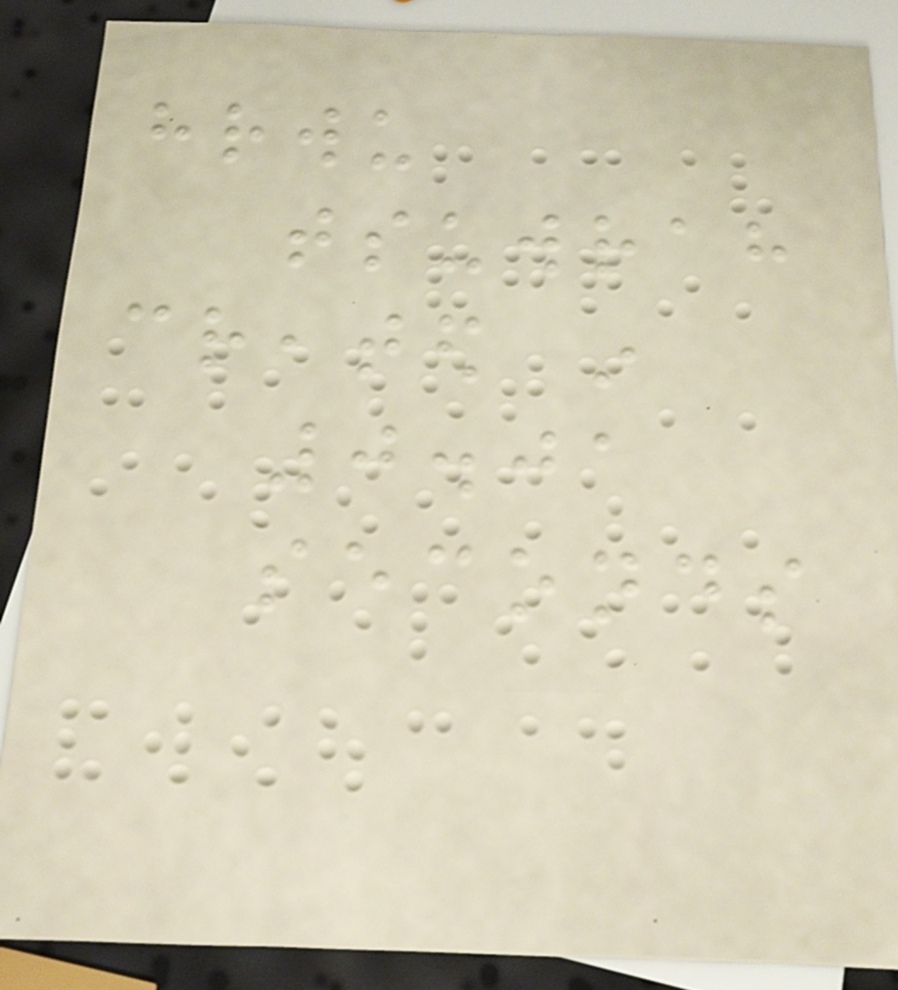hrwu
tsuwrah
created in
0.01
seconds
